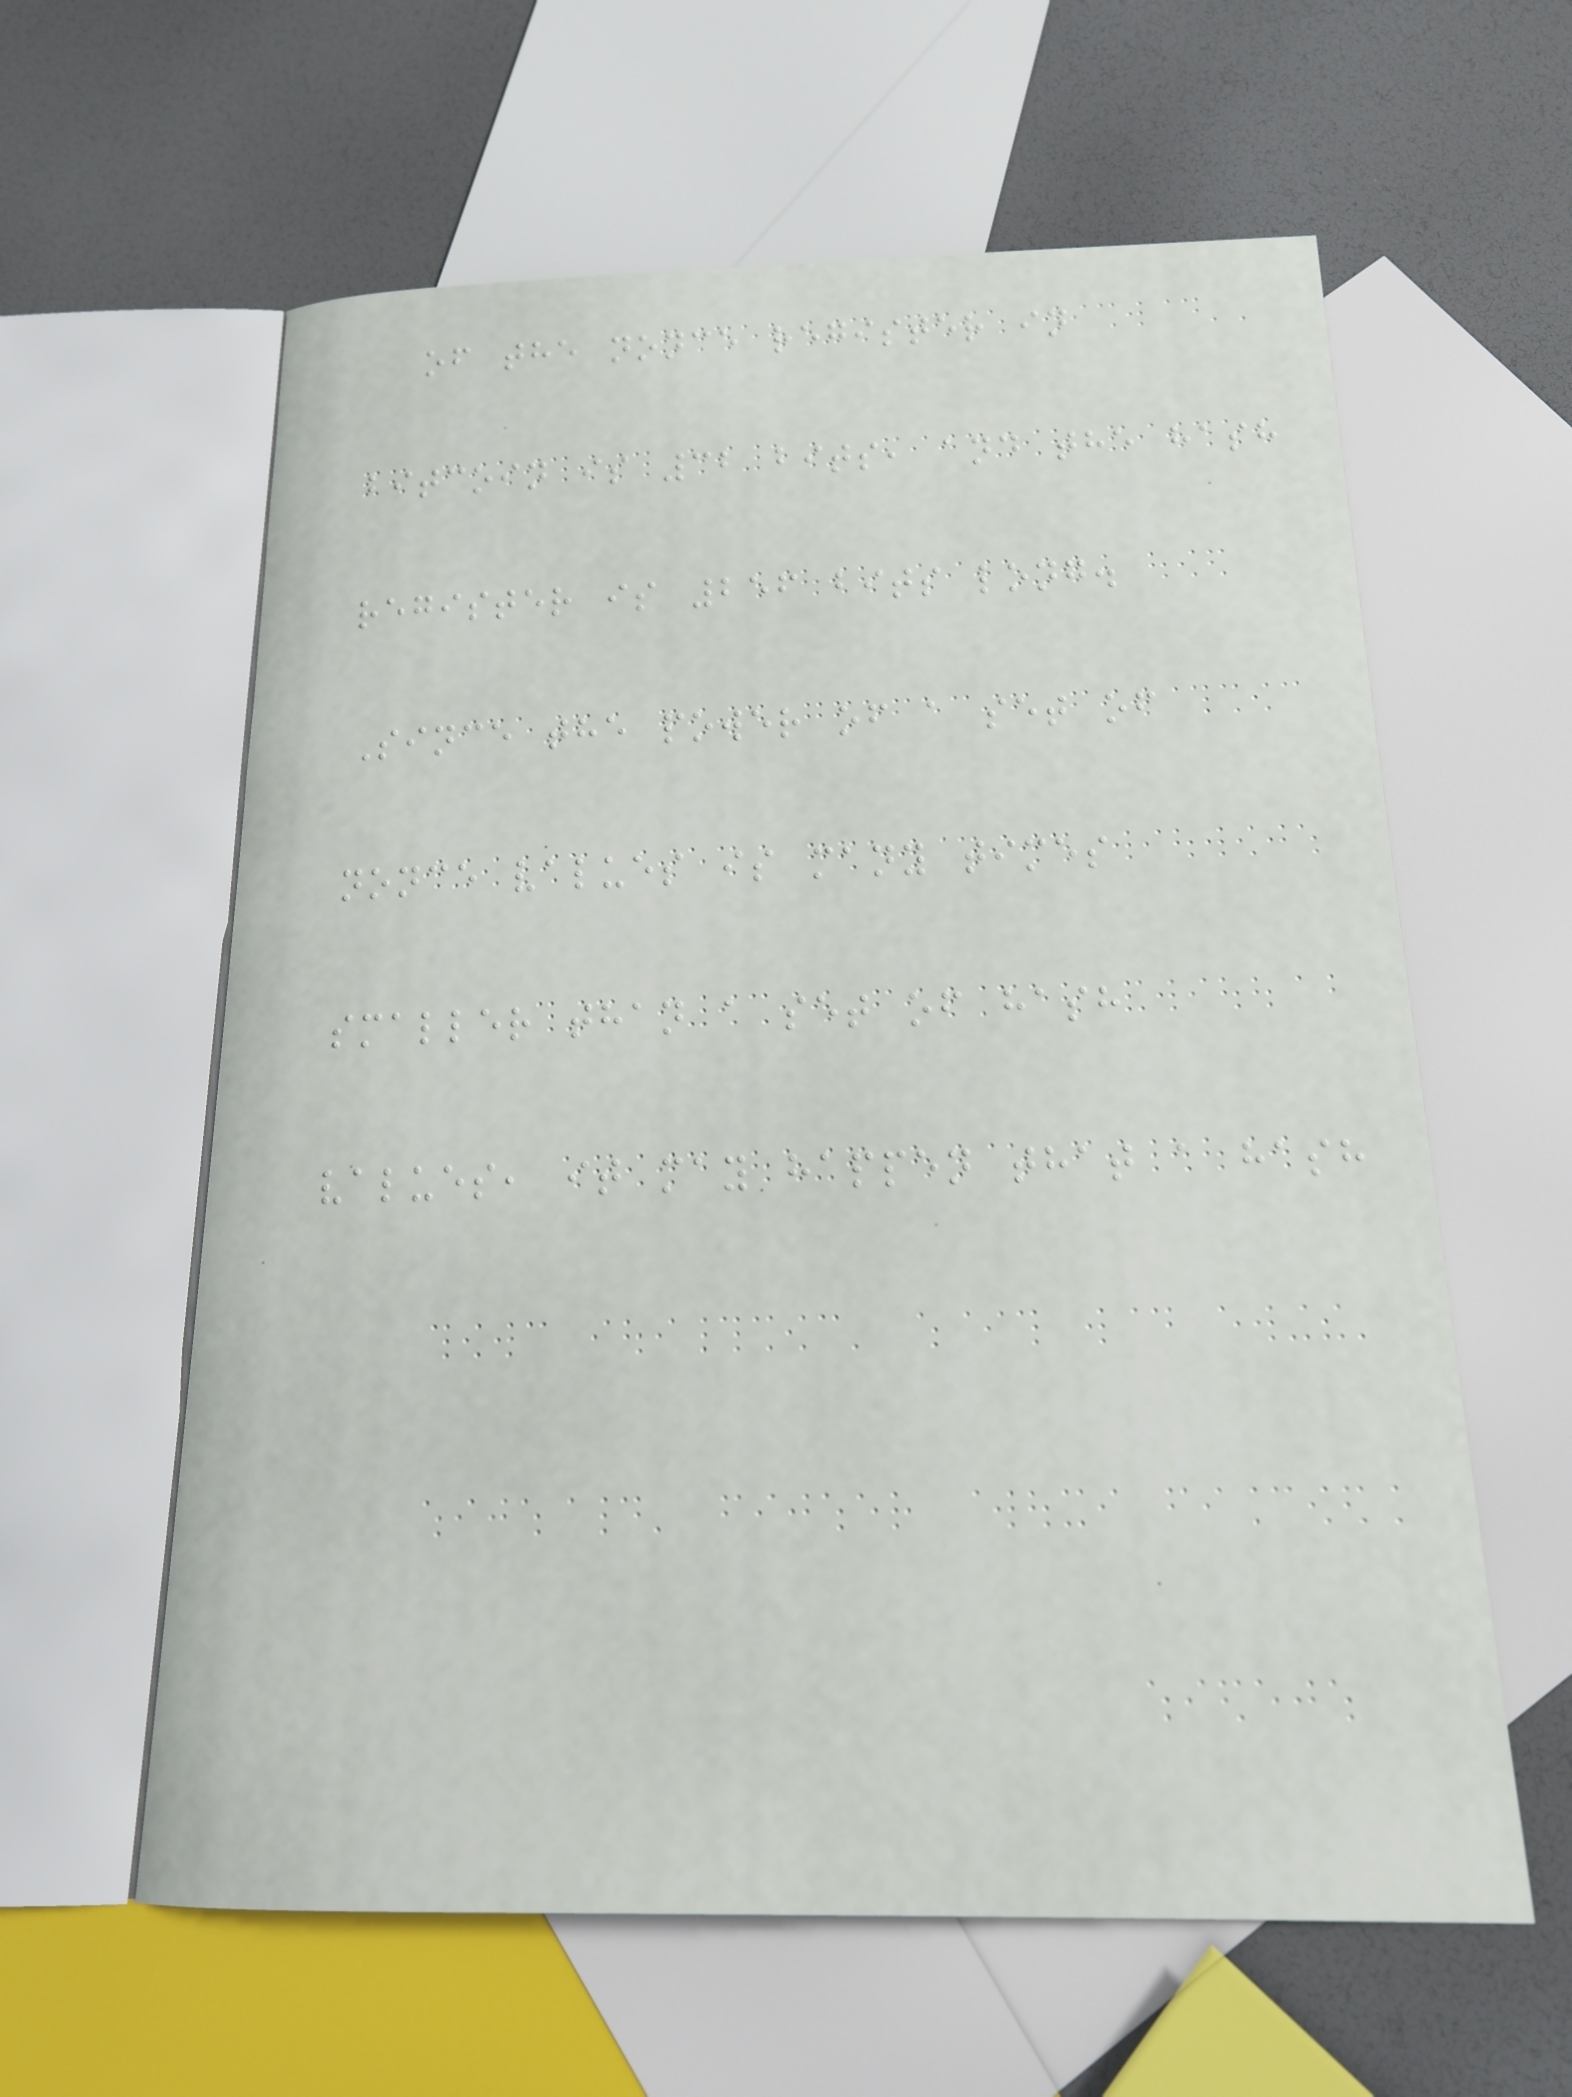of the nonce register in
bitcoin is 32 bits, and the hash
register is 256 bits long.
Since the power of a set of
nonce values is many times
smaller than a set of hash
values, it may happen that a hash
